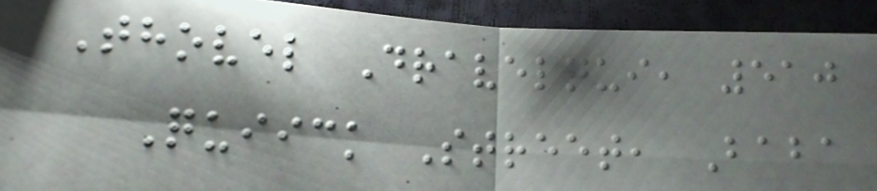Thovel Dravelqui, 510
Quiick Street, Baba
